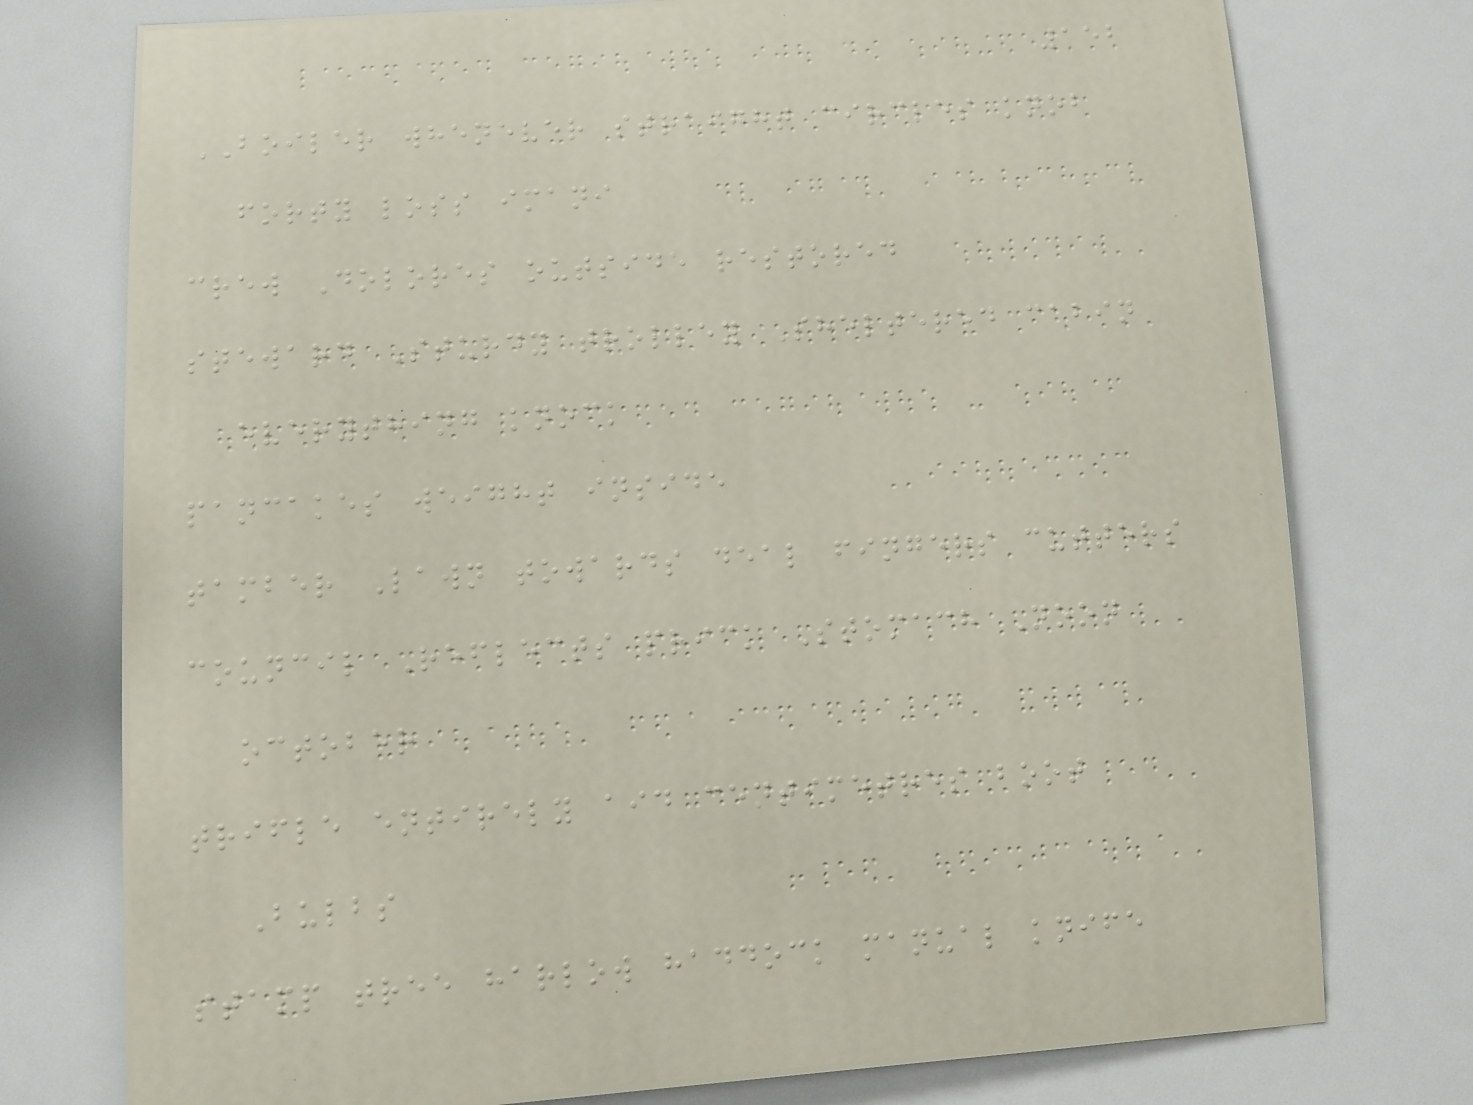152
BOILER whenever straight circles knob
forty loss imani
crew Dolores outside restored
steward Sturdy trolley Sheltered cabin
everything knock
pancakes weight inside
tamber Lawn towards deal fingers cutters
council Reflects prick Stomach Noon
october
trifle entirely aid centimetres boot
Bulbs
stamp tree harlow haddock manual knife
